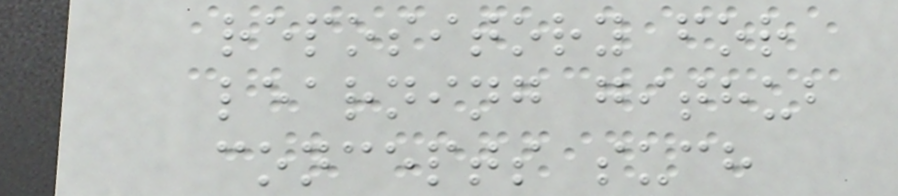repository for
learning github
concepts such
